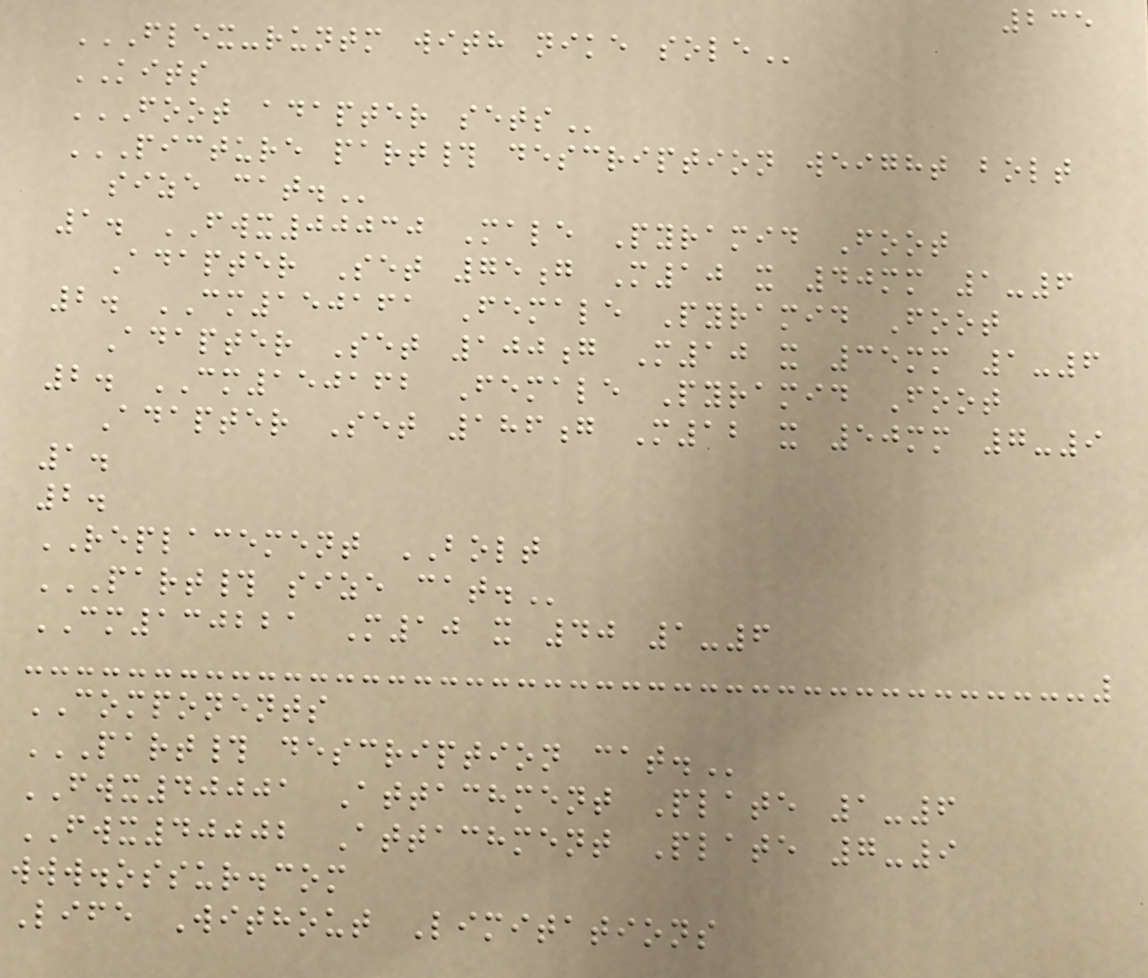235
FLEX-RUNTM WITH NIKE SOLE
KITS
FOOT ADAPTER SETS
PICTURE PART# DESCRIPTION WEIGHT BOLT
SIZE CAT.
1. FWX00030 Male Pyramid Foot
Adapter Set 75g M10 x 40mm 1-6
2. CM150161 Female Pyramid Foot
Adapter Set 100g M10 x 35mm 1-6
2. CM150162 Female Pyramid Foot
Adapter Set 186g M12 x 50mm 7-9
1.
2.
REPLACEMENT BOLT
PART# SIZE CAT.
CM130221 M10 x 40 1-6
COMPONENTS
PART# DESCRIPTION CAT.
FWX40001 Attachment Plate 1-6
FWX40002 Attachment Plate 7-9
www.ossur.com
Life Without Limitations
